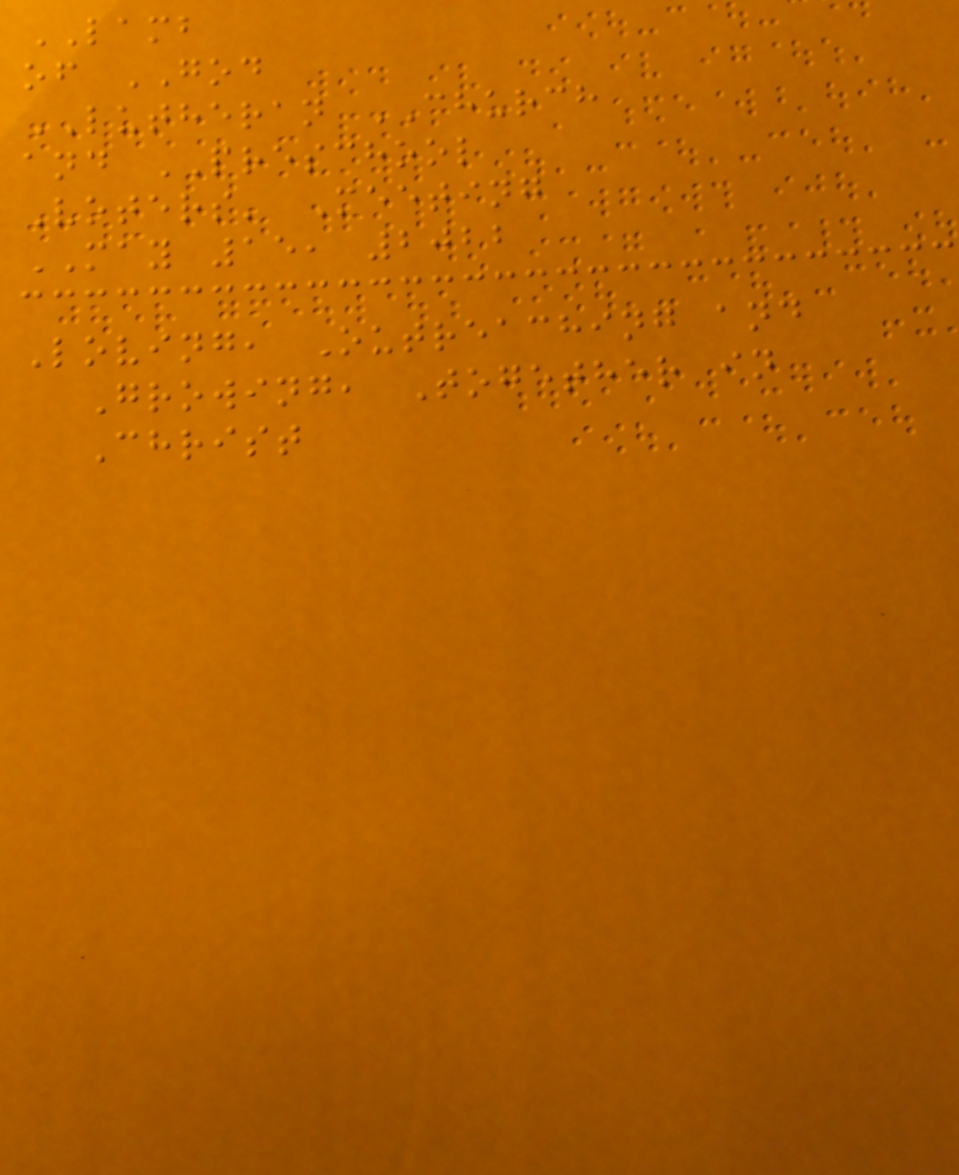LAMB
of GOD
LUTHERAN CHURCH
and PRESCHOOL
Voters' Meeting
MAY 15, 2022
Loving, Outreaching and
Growing, Together in
Christ
